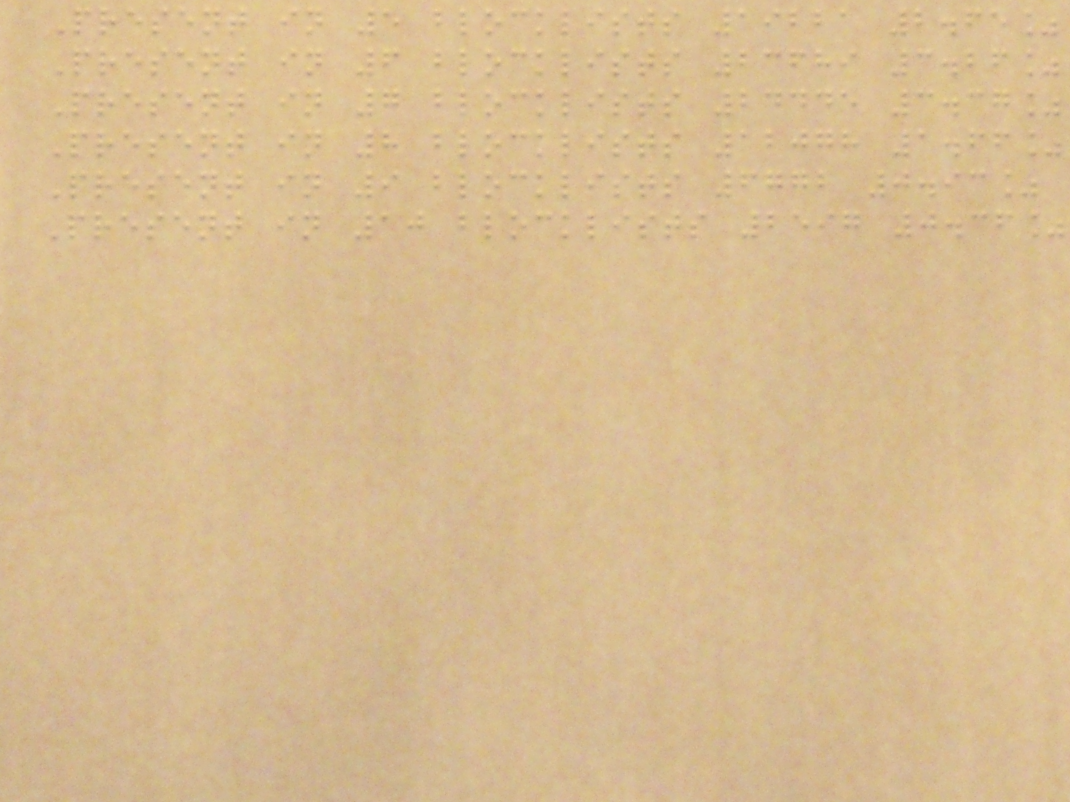Present in 5 blocklists 19221 2.65%
Present in 6 blocklists 23689 3.26%
Present in 7 blocklists 24445 3.37%
Present in 8 blocklists 12078 1.66%
Present in 9 blocklists 6772 0.93%
Present in 10 blocklists 2597 0.36%
